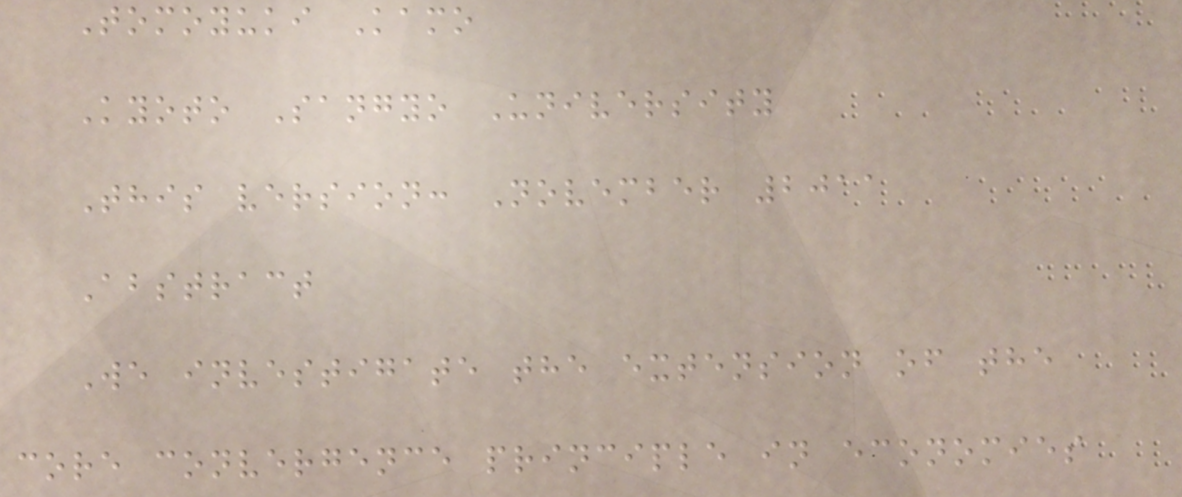Tomoyuki Kamo
Kyoto Sangyo University
This version: November 2011
Abstract
We investigate the extension of the
core convergence principle in economies
